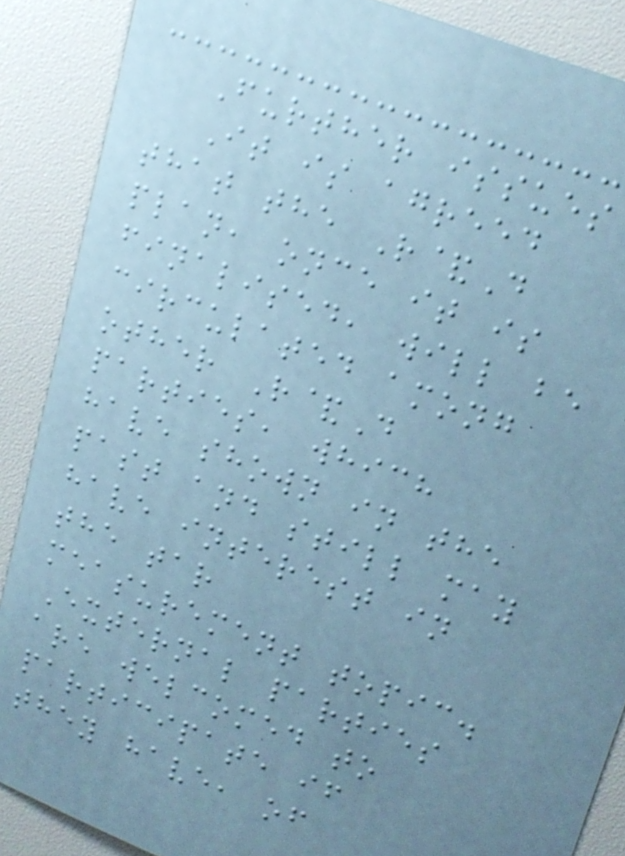Further issues
It is agreed
that the R&D
plan, once it is
finalised, will be
circulated among
other R&D
parties, which
have shown in the
past and still may
have interest in
the tar
measurement topic.
External parties
are welcomed to
participate if
they have, of
